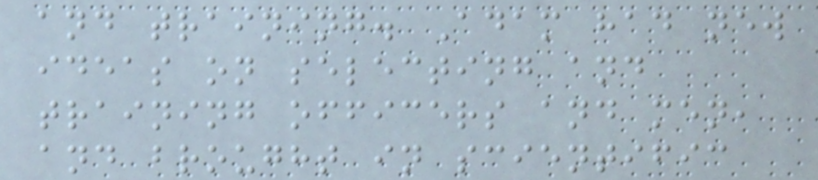and training. Adam had new
ideas on selecting and
training officers and men,
and brought in scientific
